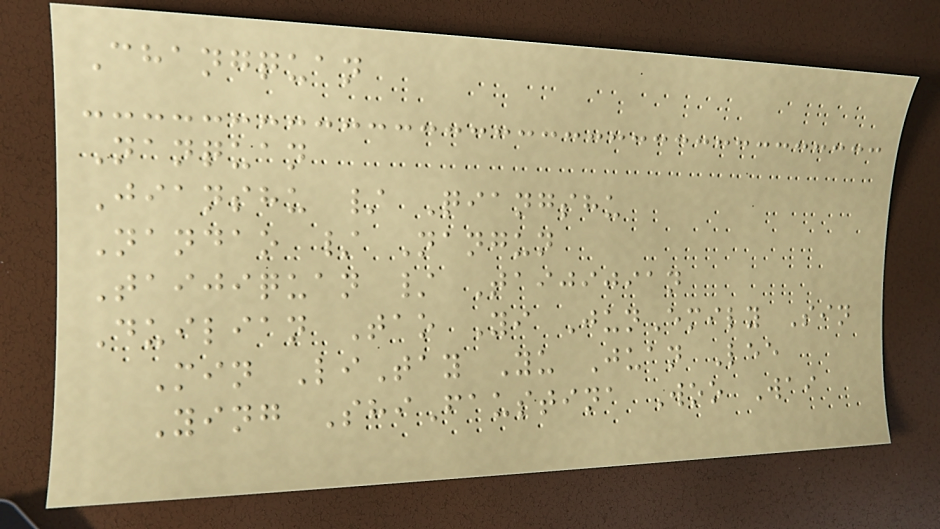Changquan
Nanquan
Jianshu / Qiangshu
Nandao / Nangun
Taijiquan / Taijijian
Duilian Tao Yi JunEmily Sin
Min LiTay Yu Juan Lee
Ying ShiFaustina Woo Wai
